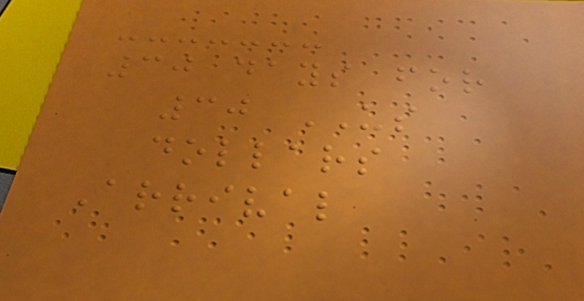30 days for
30 US
dollars
Arrival
